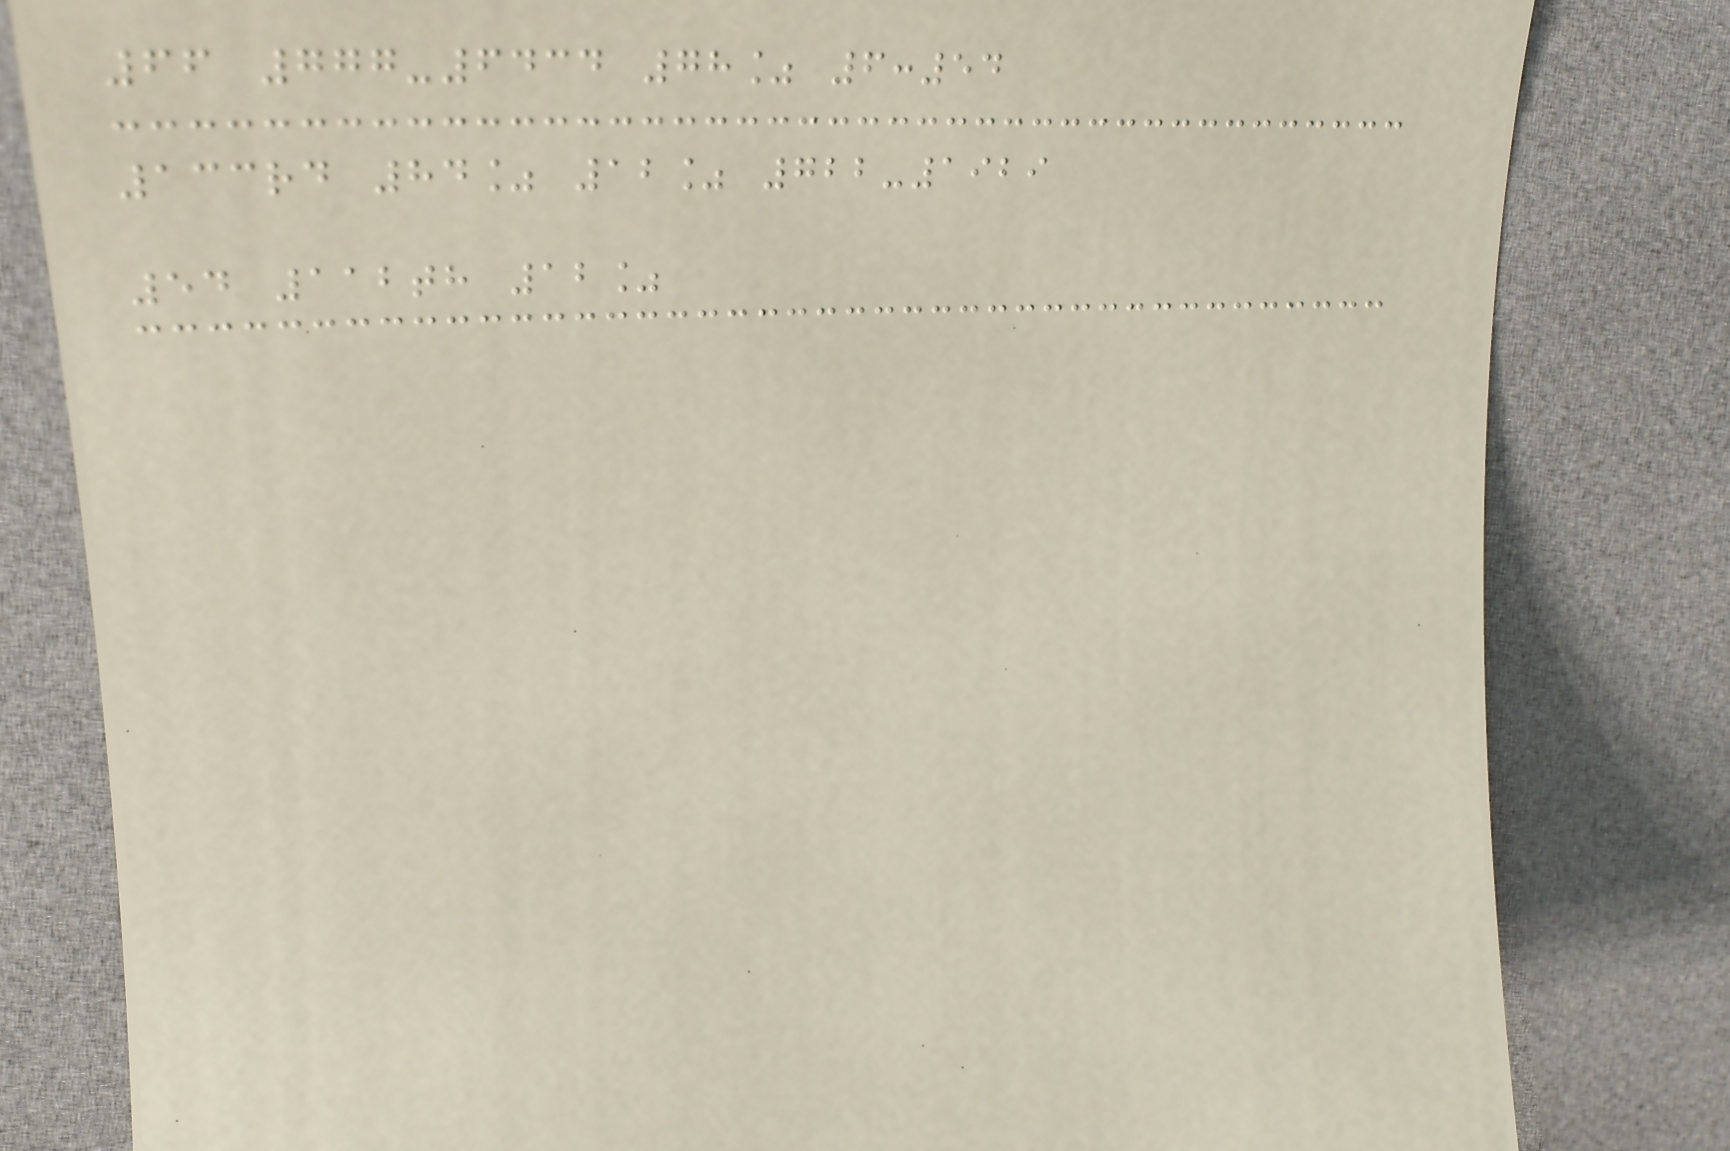66 777-6434 78% 6:54
133rd 84% 12% 722-1929
54 112th 12%
